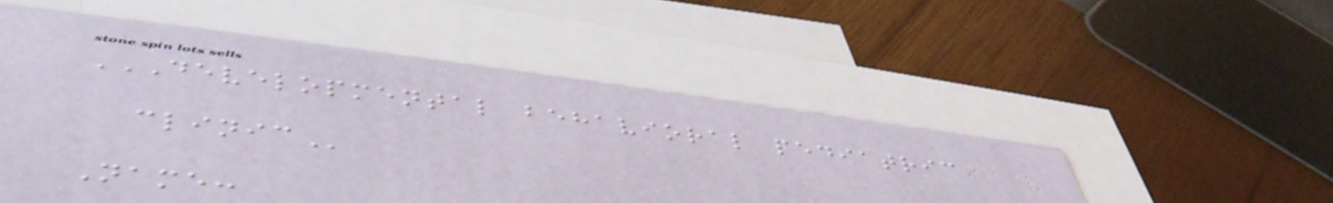DEVELOPMENTAL BEHAVIORAL PEDIATRIC
CLINIC
Name:
